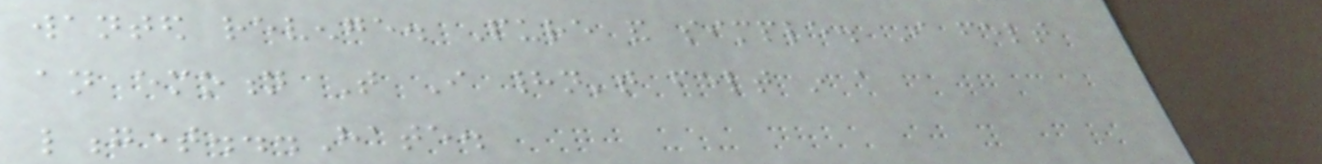wanted revenge. Pure and simple. I felt
an emotion That I hadn't felt in a
longtime...Hate.
